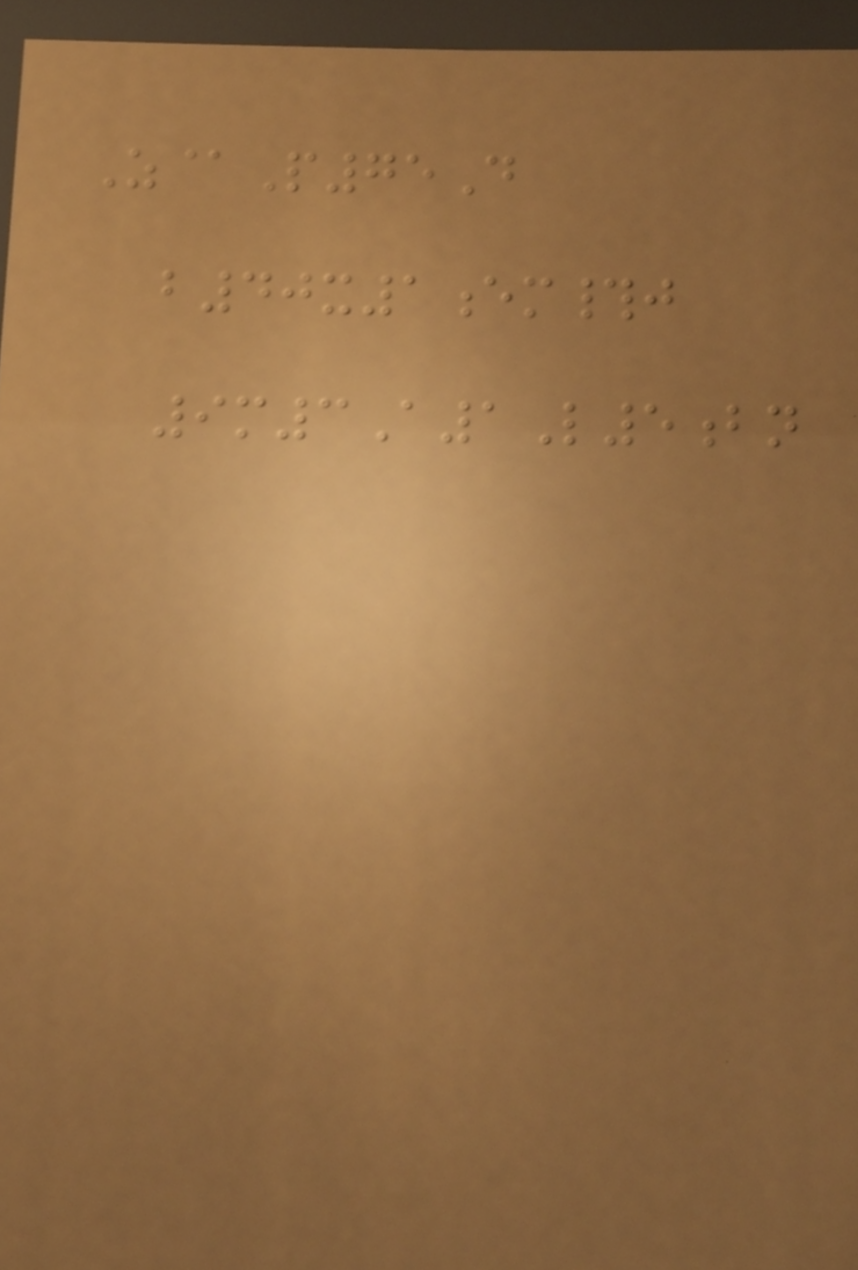Z@P75D
b40x1em#j
9m3A1L5bn
